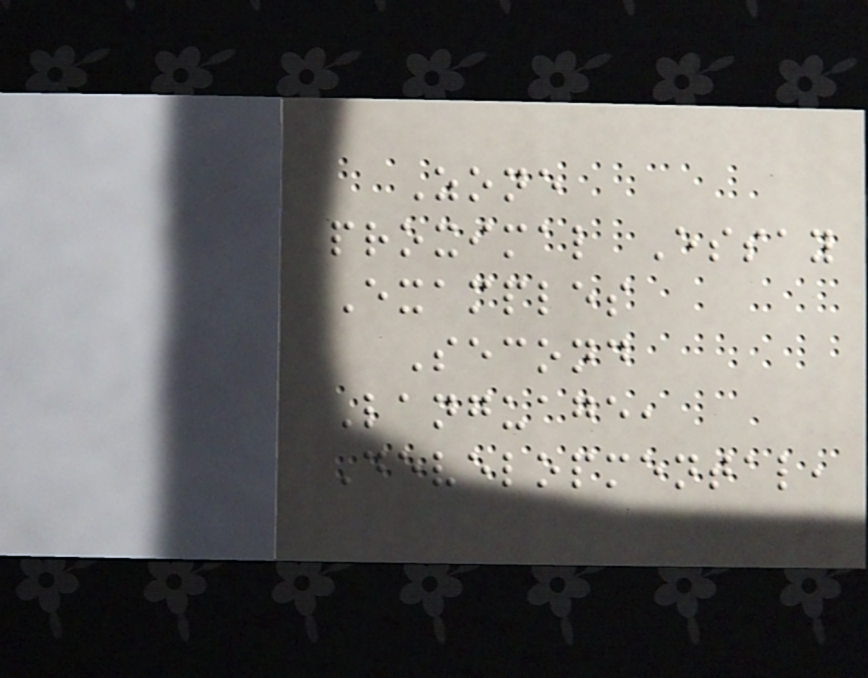Zone
proximal Essay
Examples
Second
Language,
Developmental,
